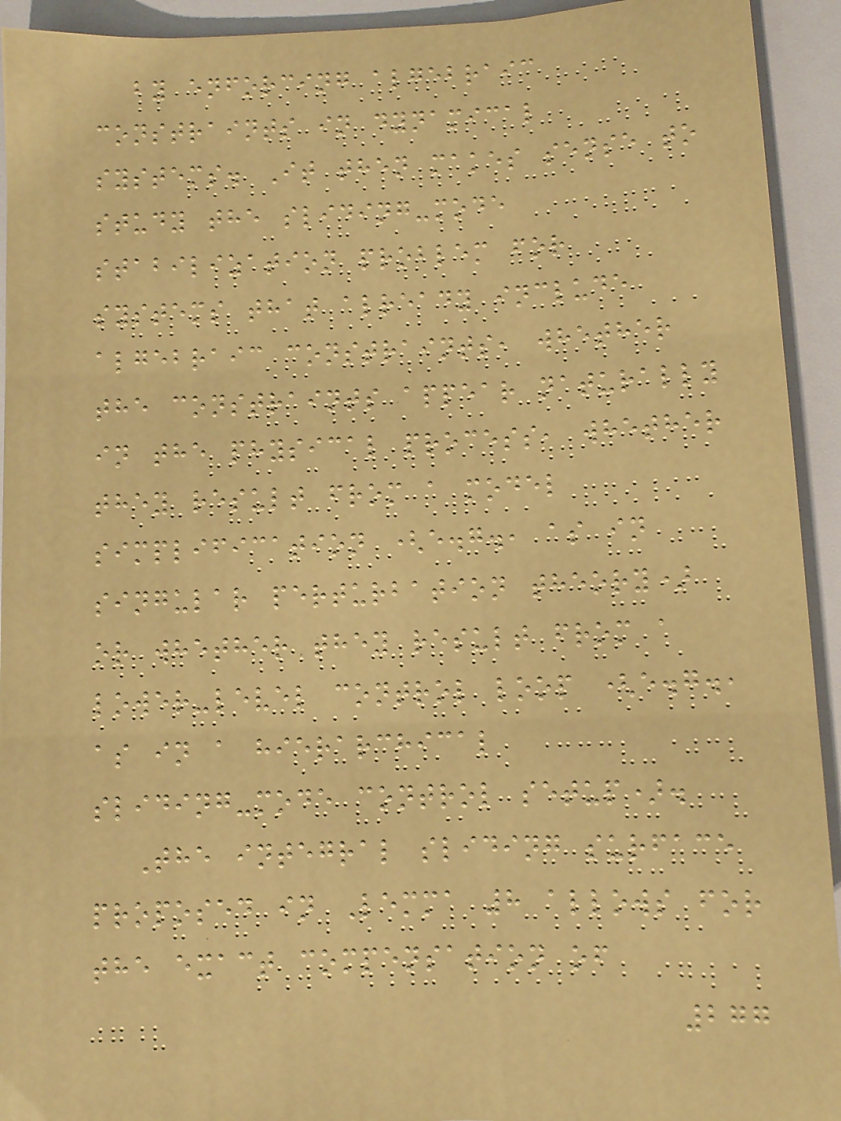by enforcing algebraic
constraints in dynamical
systems. It then makes sense to
study the sliding-mode
stabilization problem for
systems that already include
algebraic constraints, whether
the constraints appear naturally
in the physical process, whether
they result from a model
simplification (e.g., as in
singular perturbation theory)
or whether they result from a
lower-level control loop (e.g.,
as in a hierarchical
sliding-mode control setup).
The integral sliding surface
proposed in Lemma 8 allows for
the exact compensation of
277
